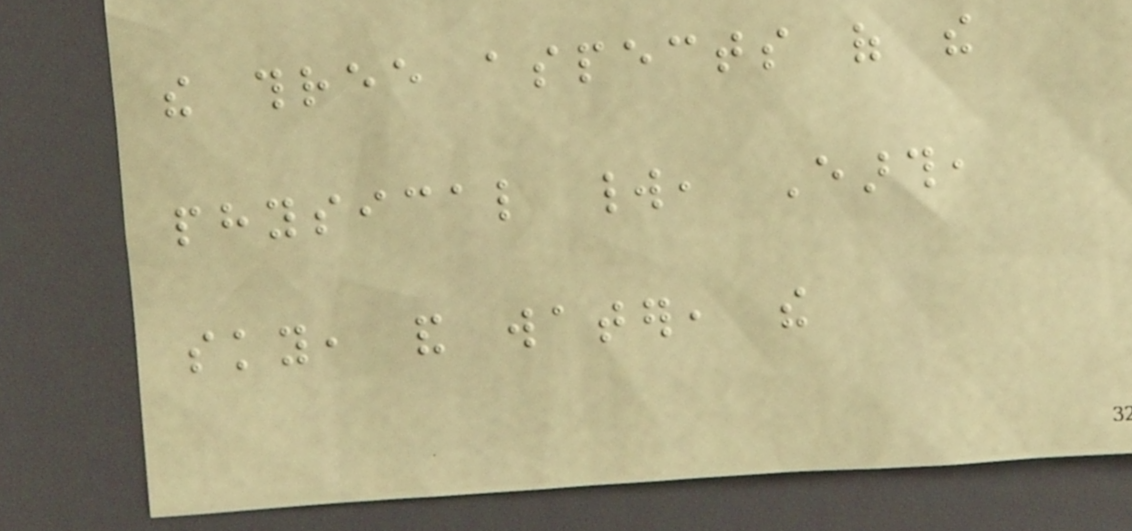the three aspects of the
physical world, Earth,
sky, and water, the
